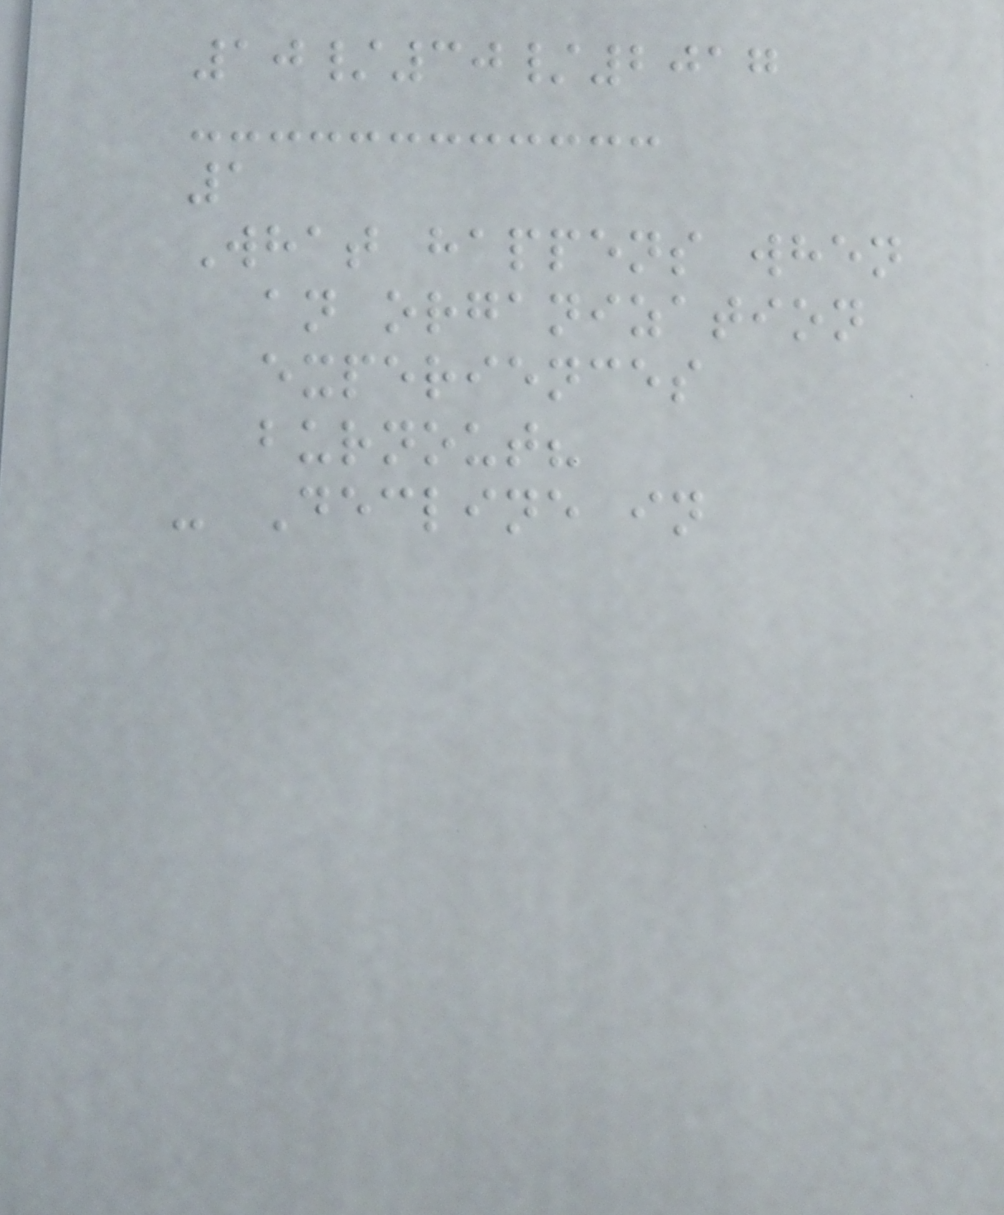10/30/2017
1
What happens when
an organization
experiences
burnout?
- Decline in
